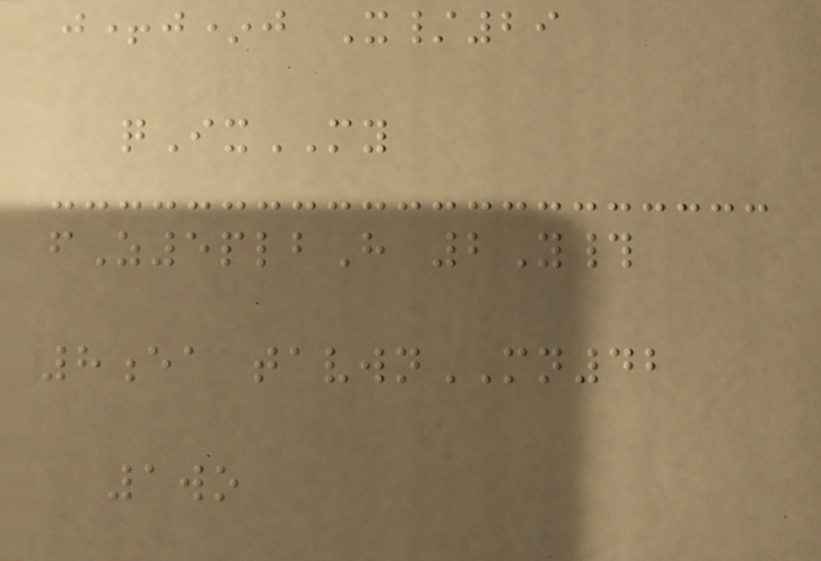j+j*j X/29
qIxMY
fZ5plbH 2Y#
8ea tavwnMN42
1wo
